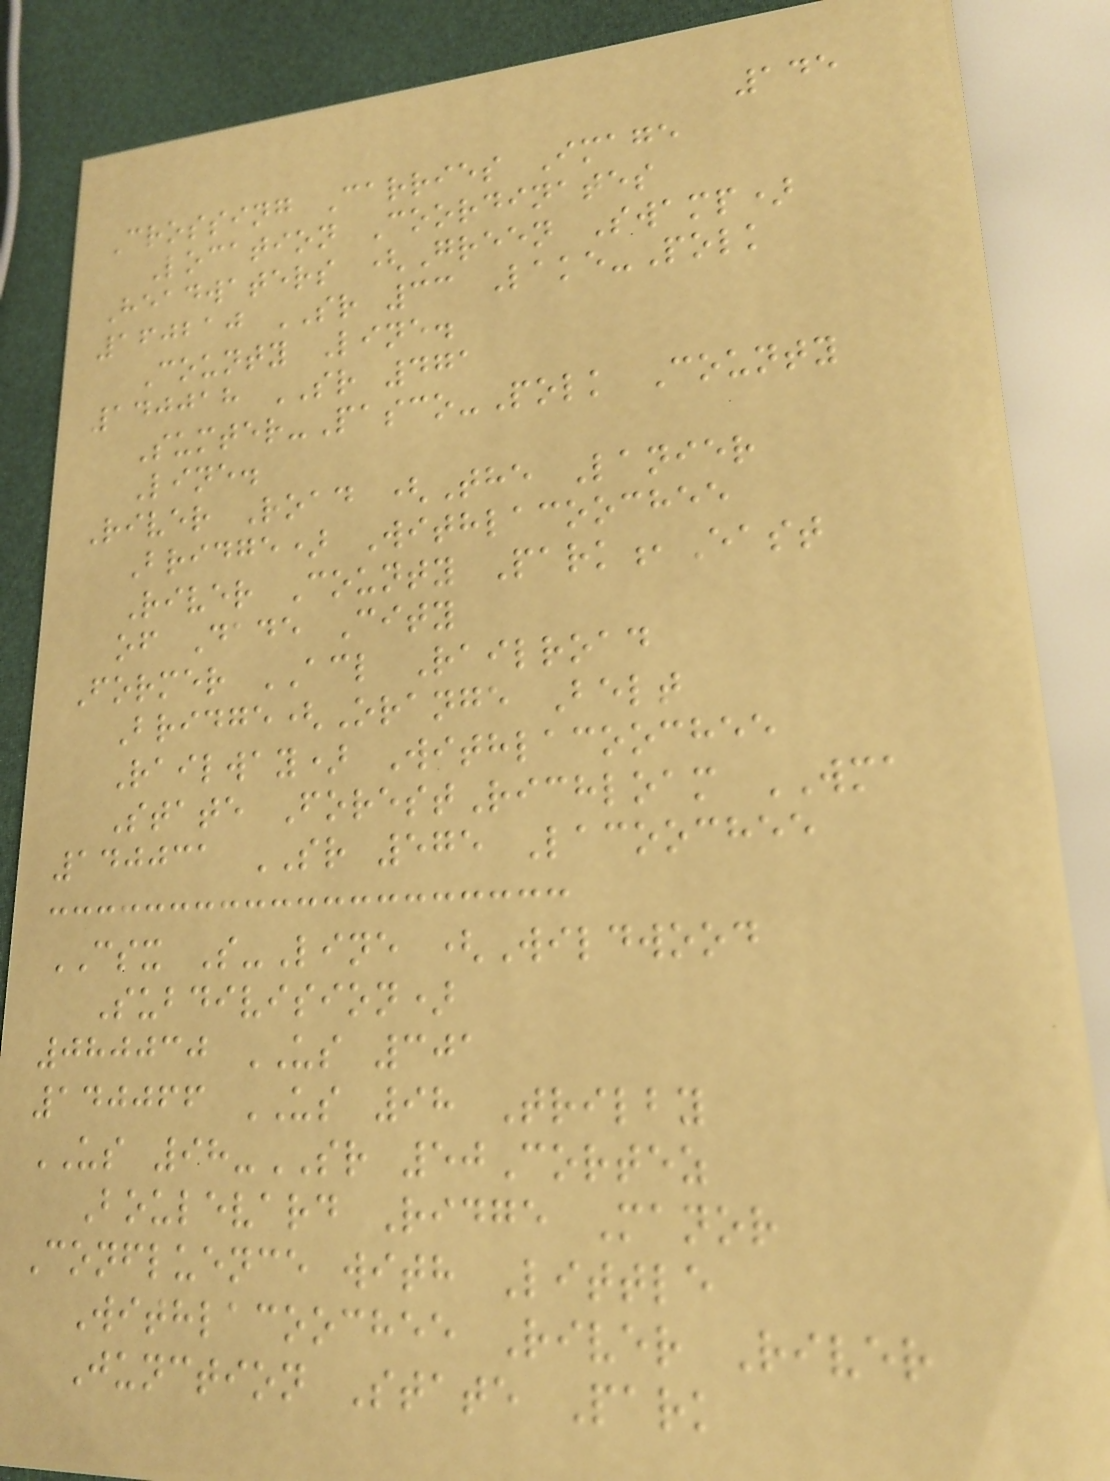145
Crossing Carries Image
Location Coordinates
Headwaters (Green Swamp)
160210 SR 33 Lake-Polk
County Line.
140018 SR 471
Sumter-Pasco-Polk County
Line.
River Road (The Lanier
Bridge) Withlacoochee
River County Park,East
of Dade City
Former ACL Railroad
Bridge(Orange Belt
Railway) Withlacoochee
State ForestRichloam WMA
140031 SR 575 Lacoochee
CSX S-Line (Wildwood
Subdivision)
080030 US 301
140066 US 98 Trilby
US 98-SR 50Cortez
Boulevard Ridge Manor
Confluence with Little
Withlacoochee River River
Junction State Park
